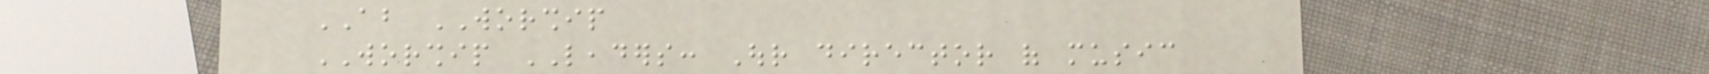ABOUT WORSHIP
WORSHIP LEADERS: Our director of music
